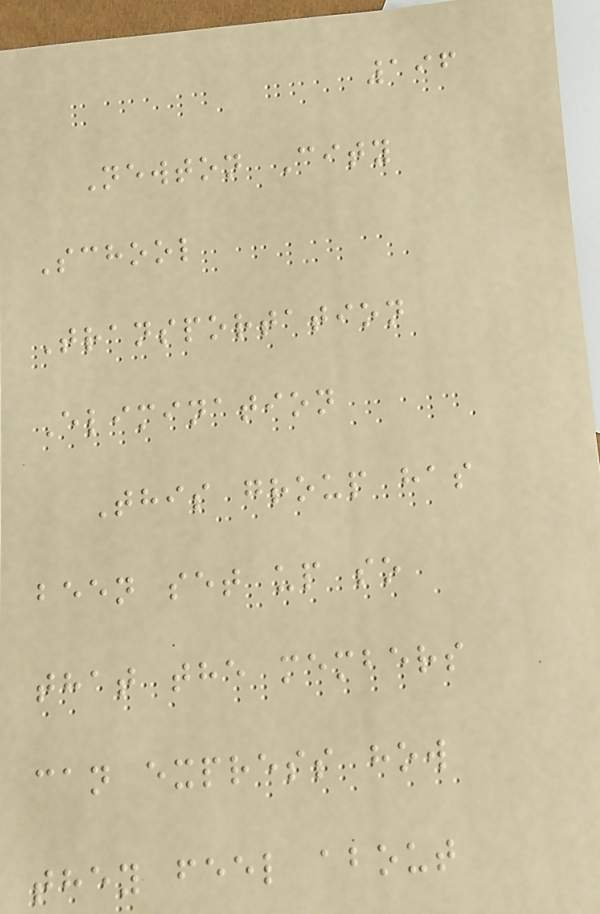196
Newton City
School
Transportation
Elimination
This group has
been set up so
that the members
can express how
they feel about
